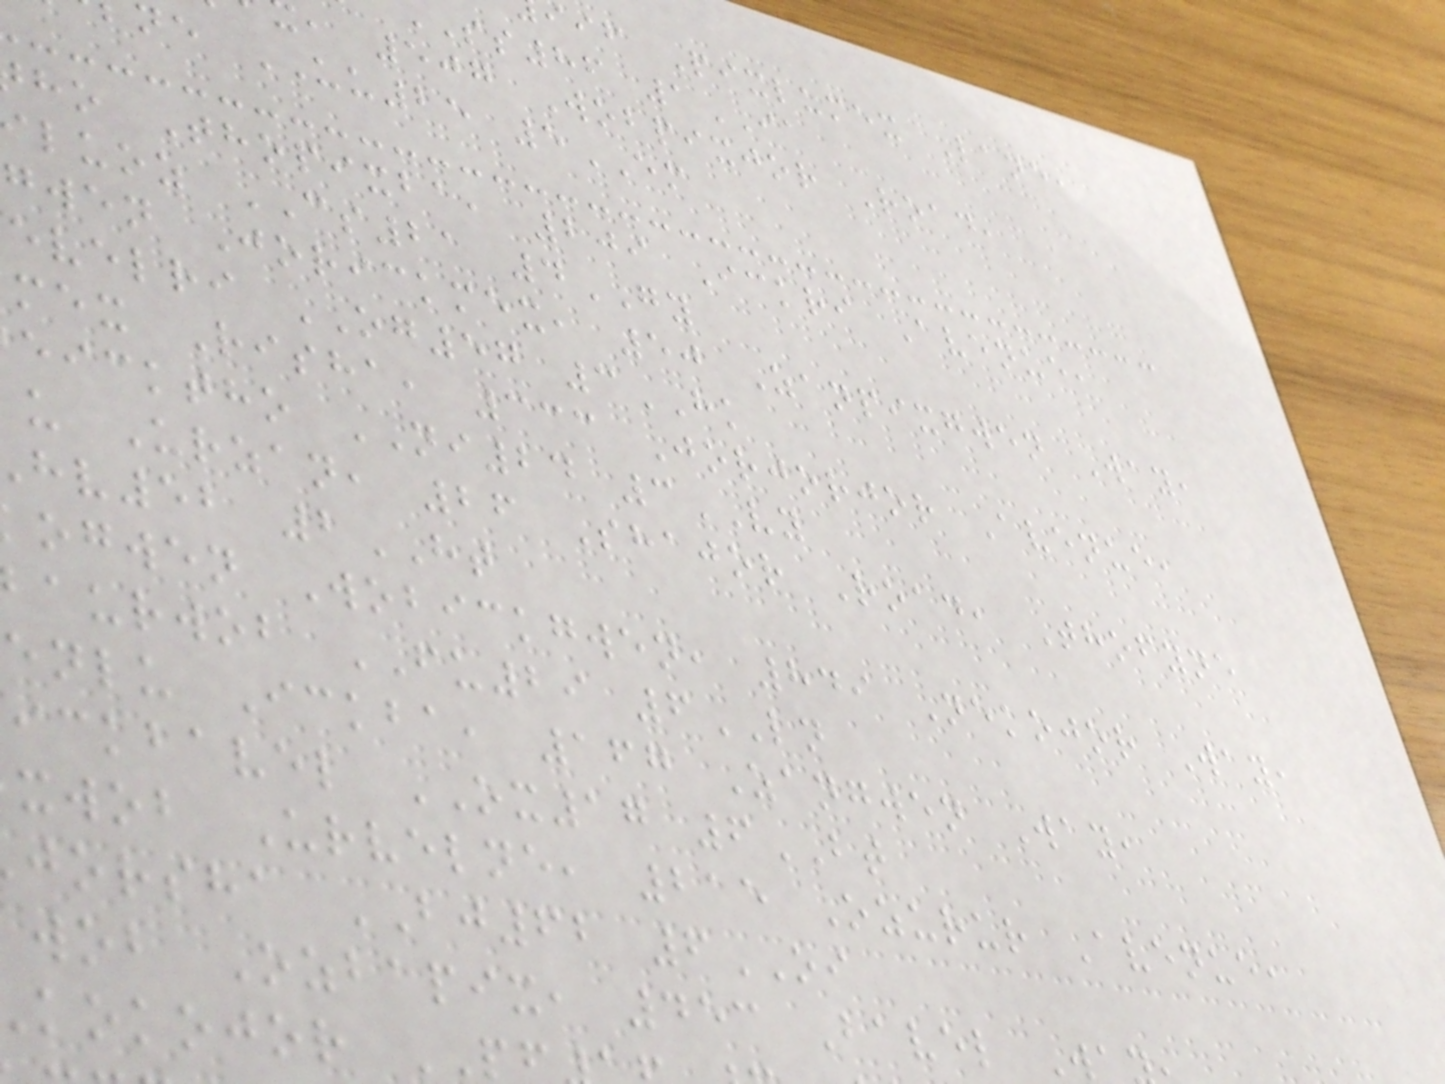iif Pixlumex Lane,
ss86 1IA
, 507 Wobpixjor Road,
ne UU25 5EM
ho Thopixba, 209 Ickri Avenue,
luoz CS21 4GY
gwen Jorickmex, 50 Zanpixgwen Way,
evelri OG57 3HK
mex Risha, 333 Jorjorjor Avenue,
eicktho NI24 3VY
u Urzan, 26 Shajor Road, Thofyne
hv52 2HT
ogwen Wobickgwen, 849 Nekojor Way,
aurwob FU29 6LN
enlu Ickba, 167 Zangwen Way,
ickbavel OX17 6BT
xwob Urvelne, 215 Ozurur Avenue,
jorsha BJ62 6OI
wob Ozbapix, 453 Bavel W
kokojor
